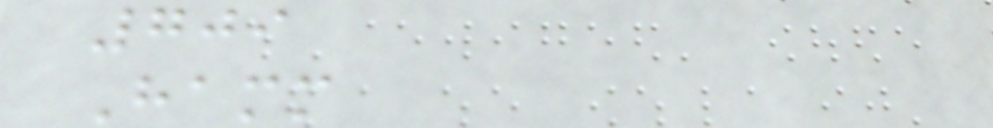709
Hamm
